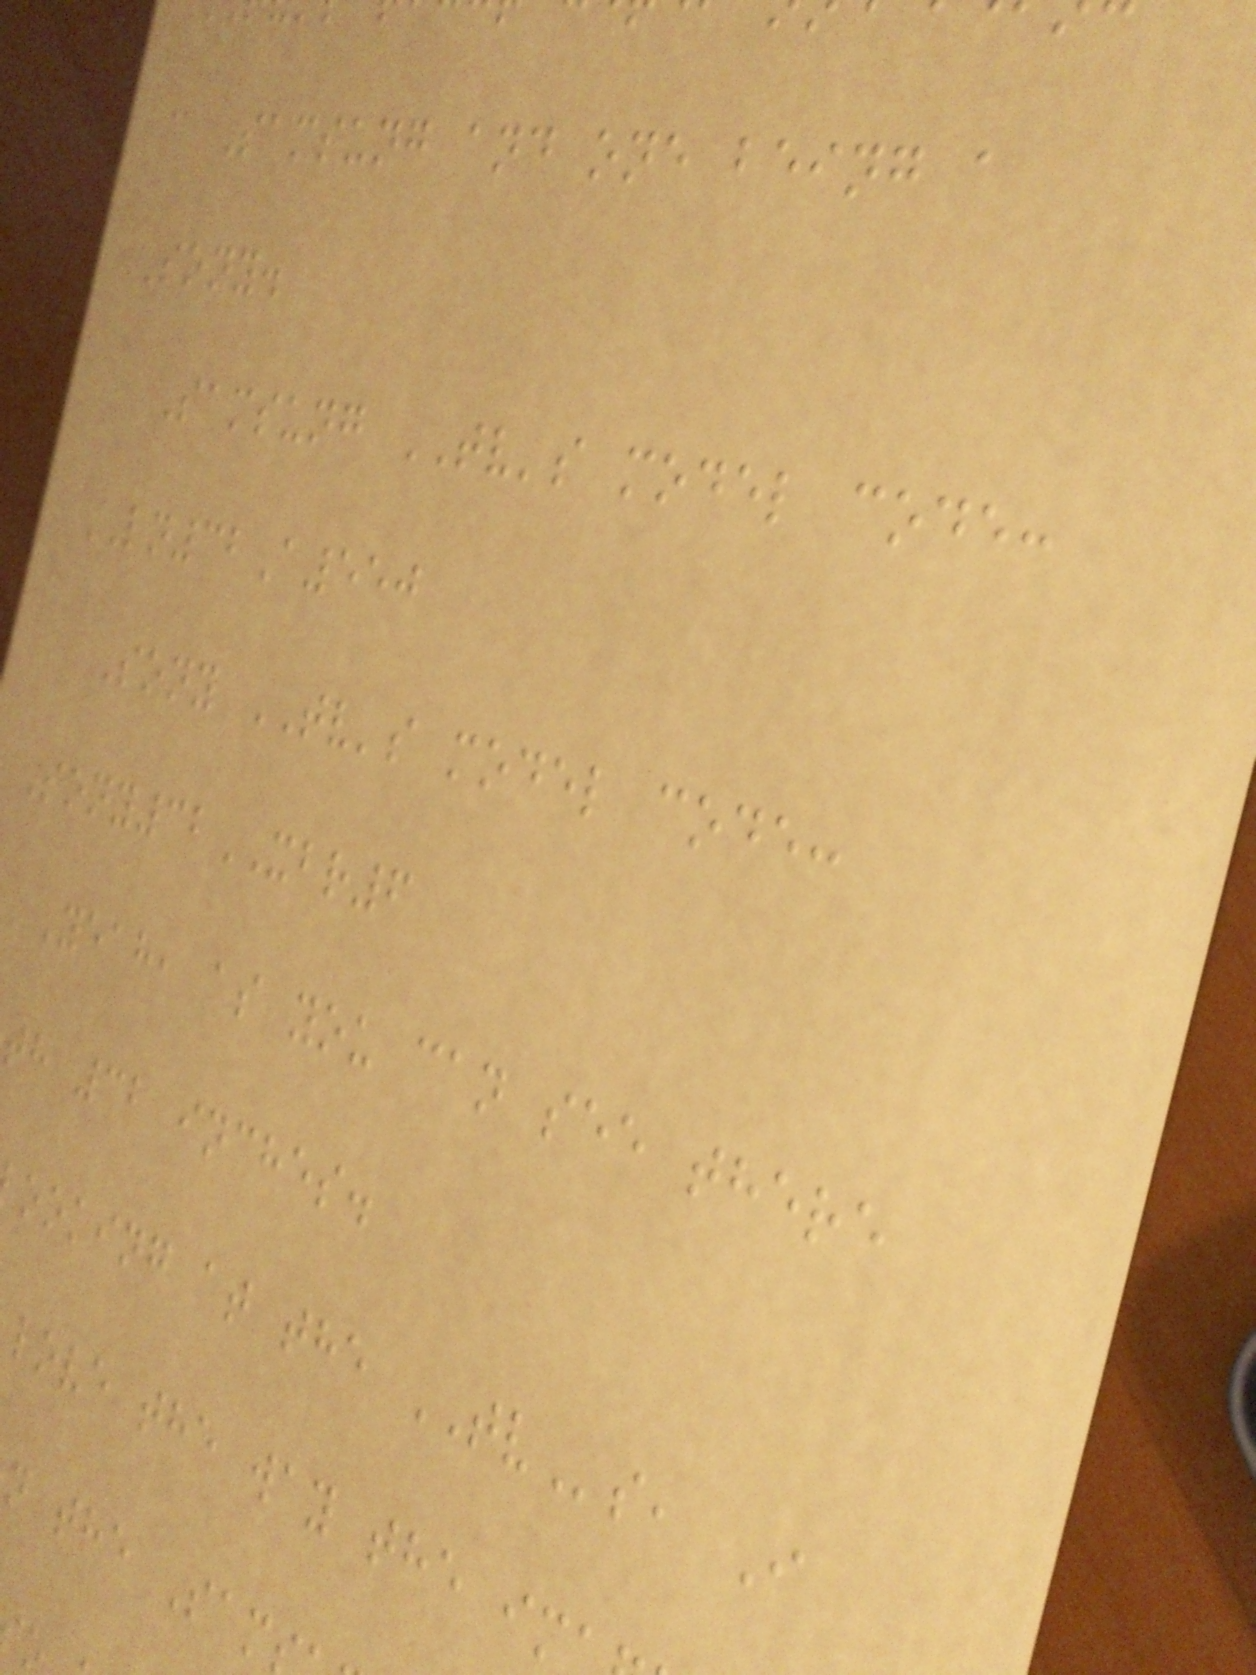a Samsung and one being a
Sony.
Samsung TV's model code:
LN32A550
Sony TV's model code:
Sony32XBR6
Yeah, as you can see there
th 32 inches.
ooking at the TVs, I
love the way the im
n the Sam
